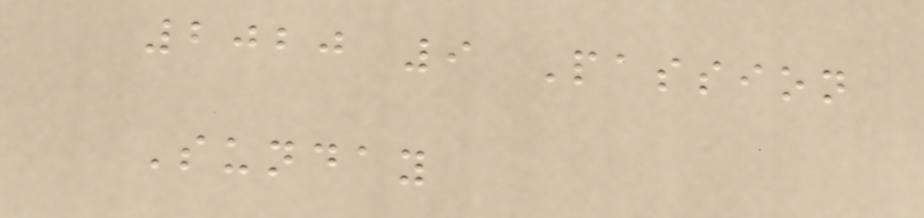2020 9 Passion
Sunday
